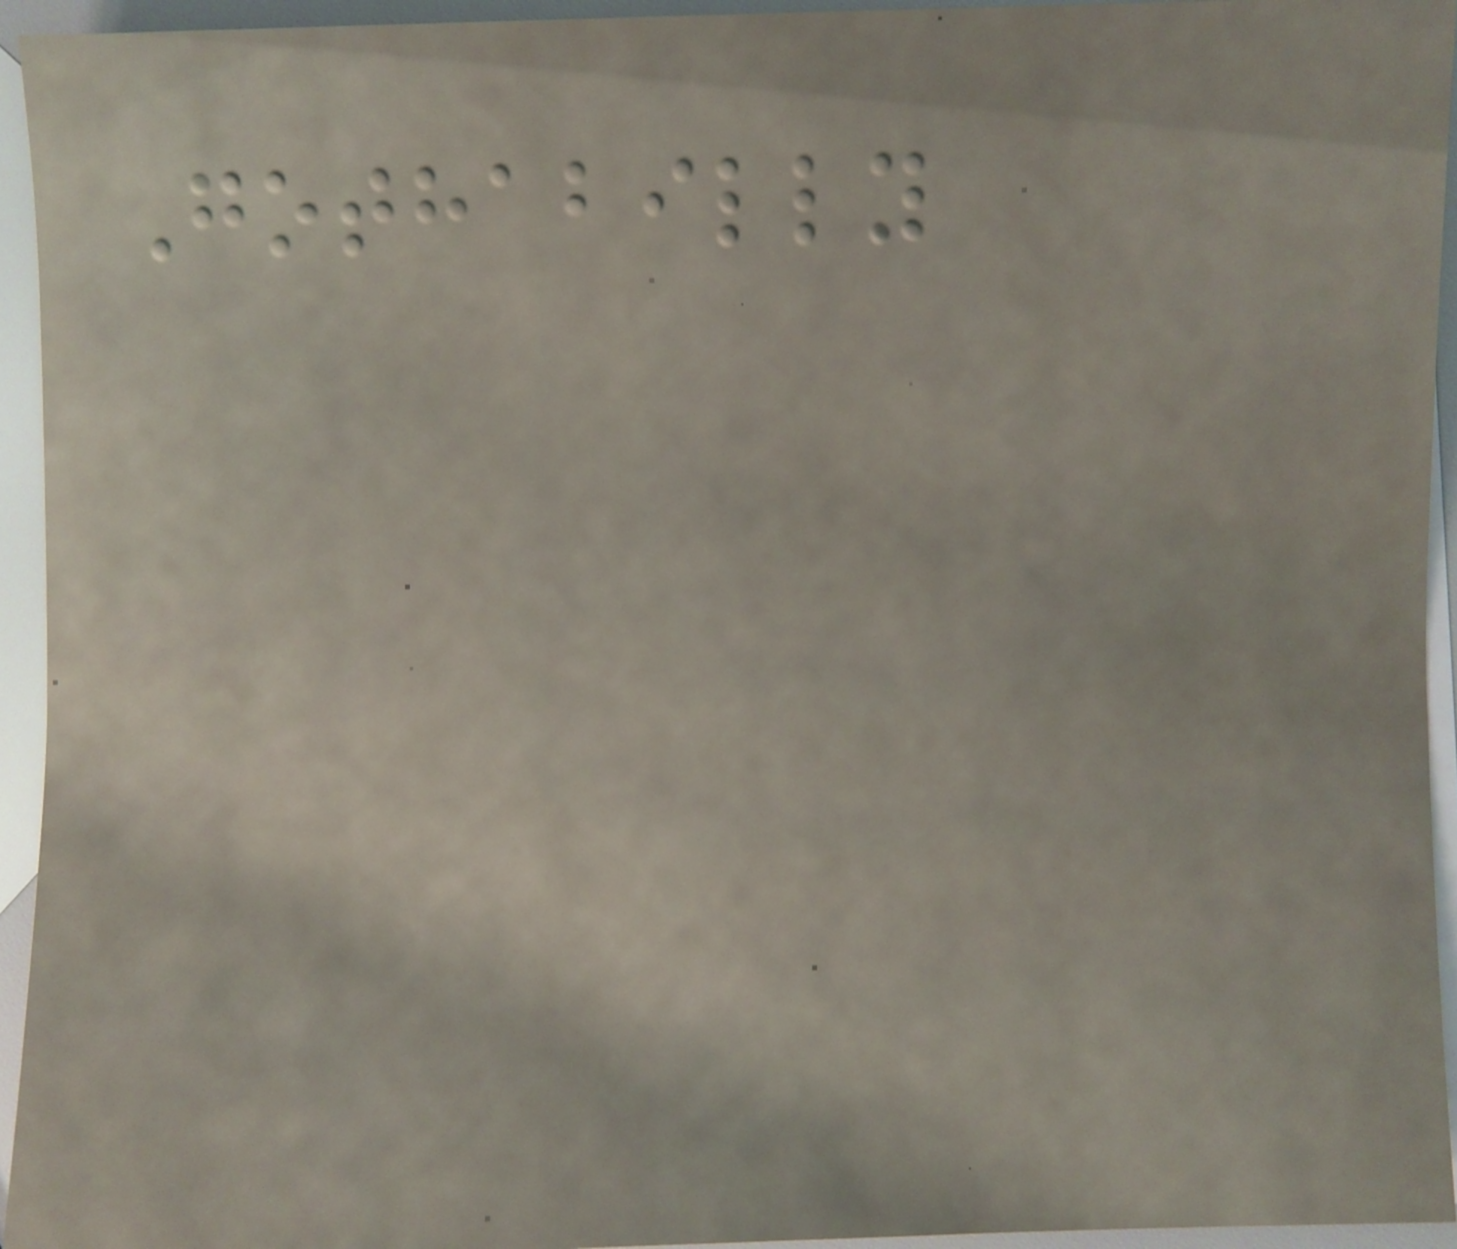Gothabilly
